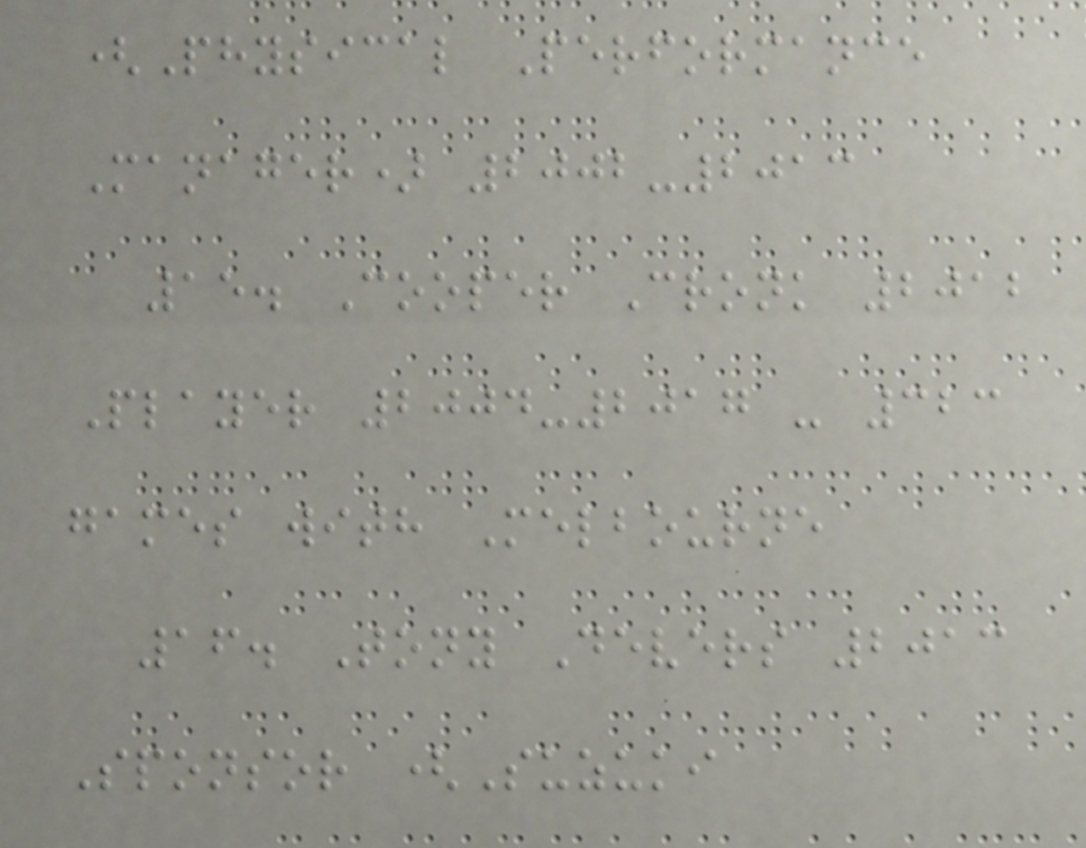(Physical Performance
Manager) 2002-2013
15. Cooper Cronk 2012
Player 2004-2017 - 323
games with Melbourne
16. Tony Devers 2013
Sponsor (Suzuki
